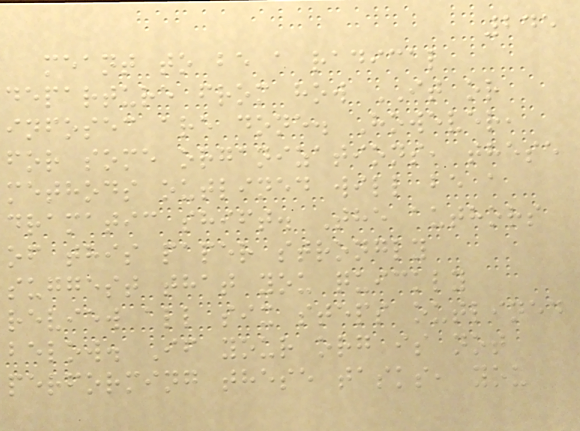245
meant to be a radical
departure from how IT or
infosec are done. However,
for some organizations, these
methods outlined will be a
dramatic shift. The authors
of this paper strongly
suggest that you quickly
review all six steps outlined
below. If your org is not
performing these tasks, you
